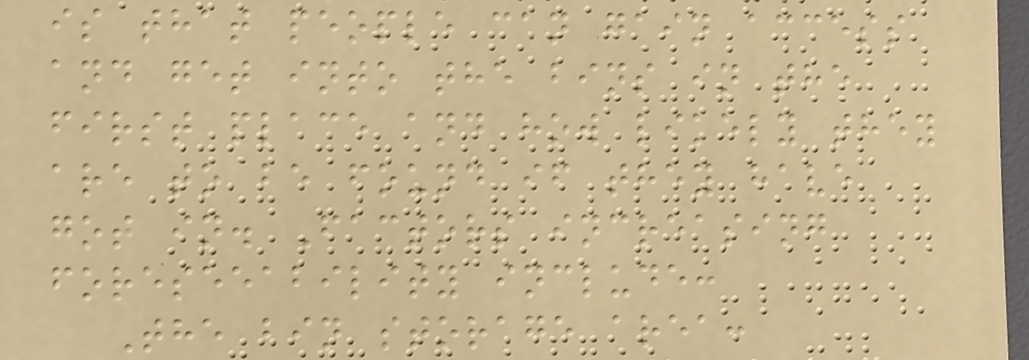is that people can gain access
and get into the bins in the
first place and how likely they
are to be found if they have
got in. Factors increasing
foreseeability include:
The bin storage area:
